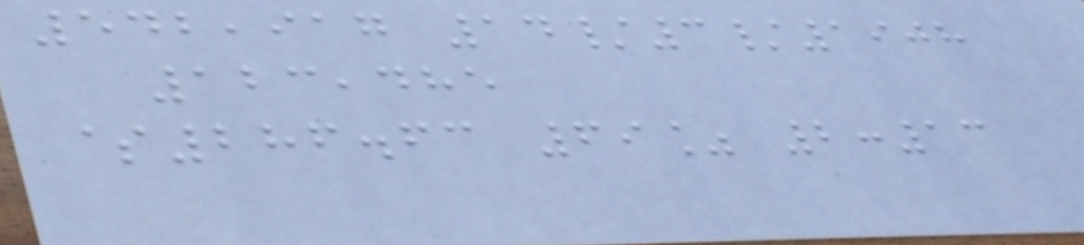542,917 14/3/1908
123,485
$286.63 69% 2:13
